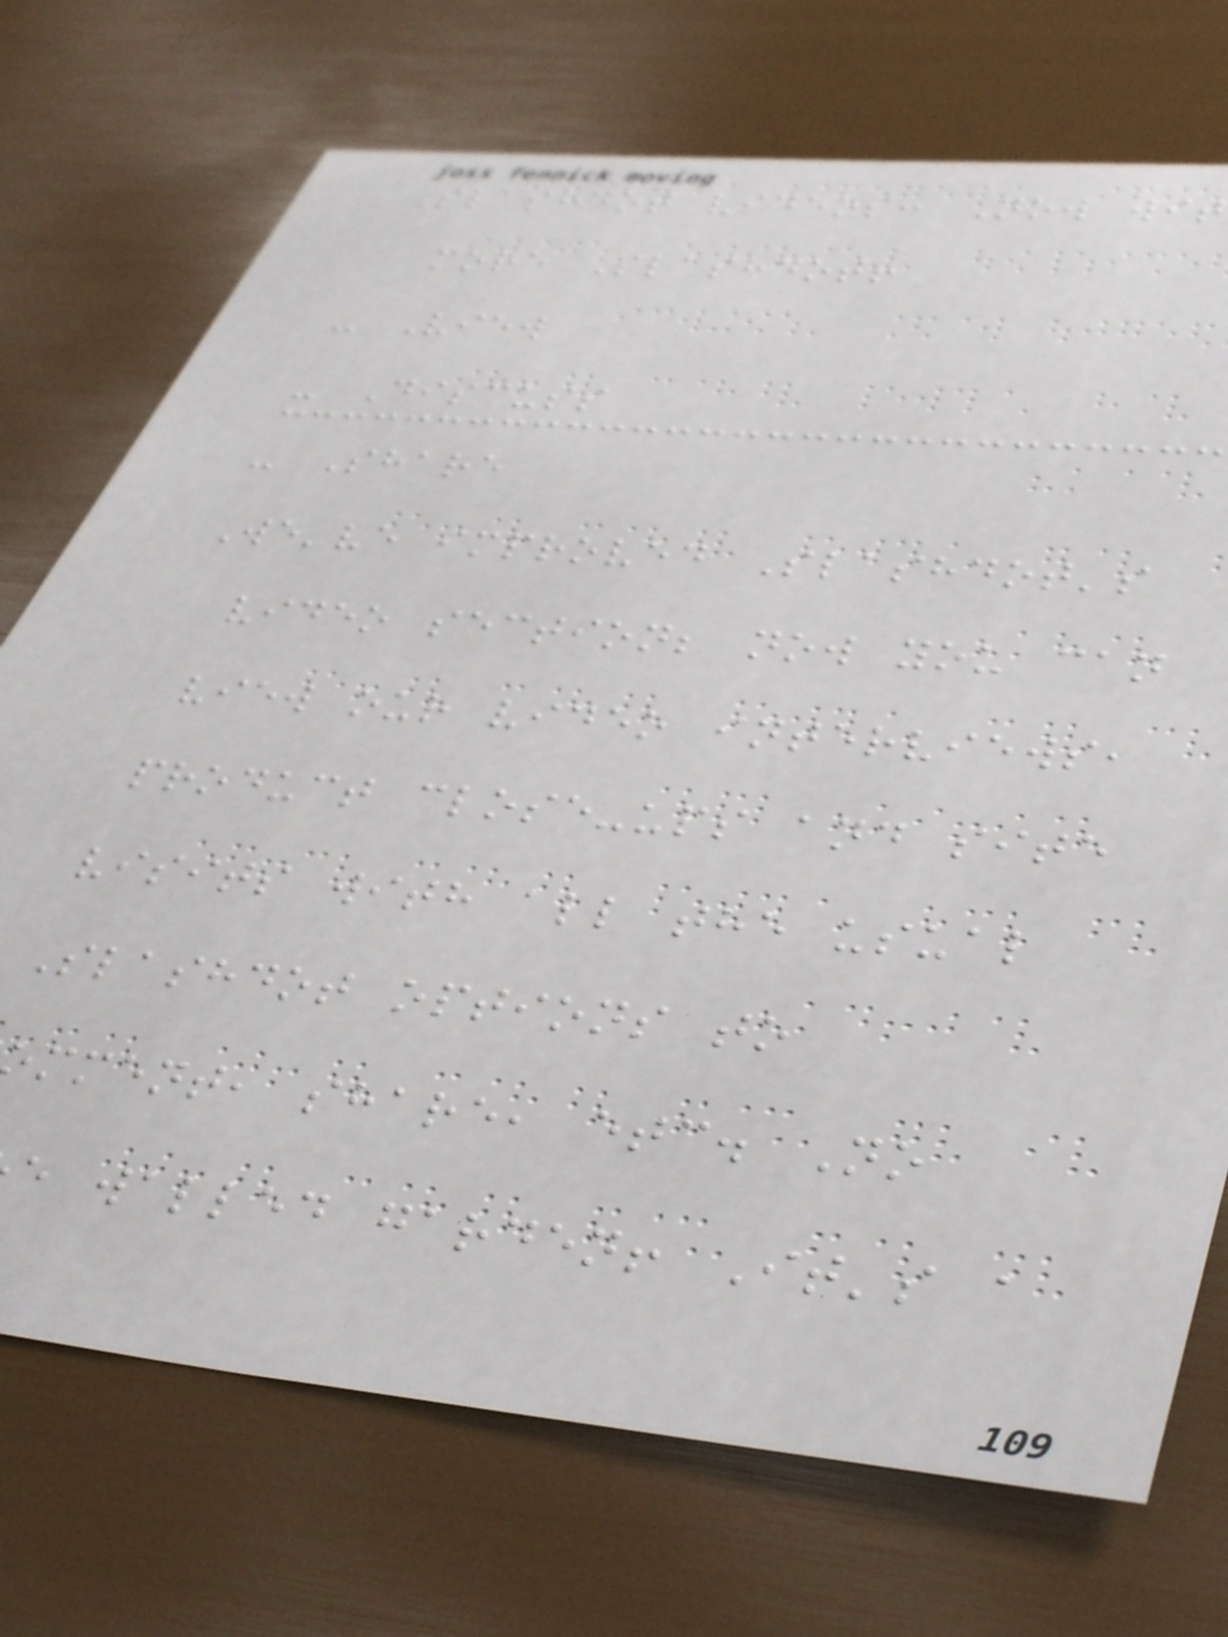Slashdot videos: Now wit
more Slashdot!
- View
- Discuss
- Share
We've improved Slashdot's
video section; now you can
view our video interviews,
product close-ups and site
visits with all the usual
Slashdot options to
mment, share, etc. No
e walled garden! It's a
